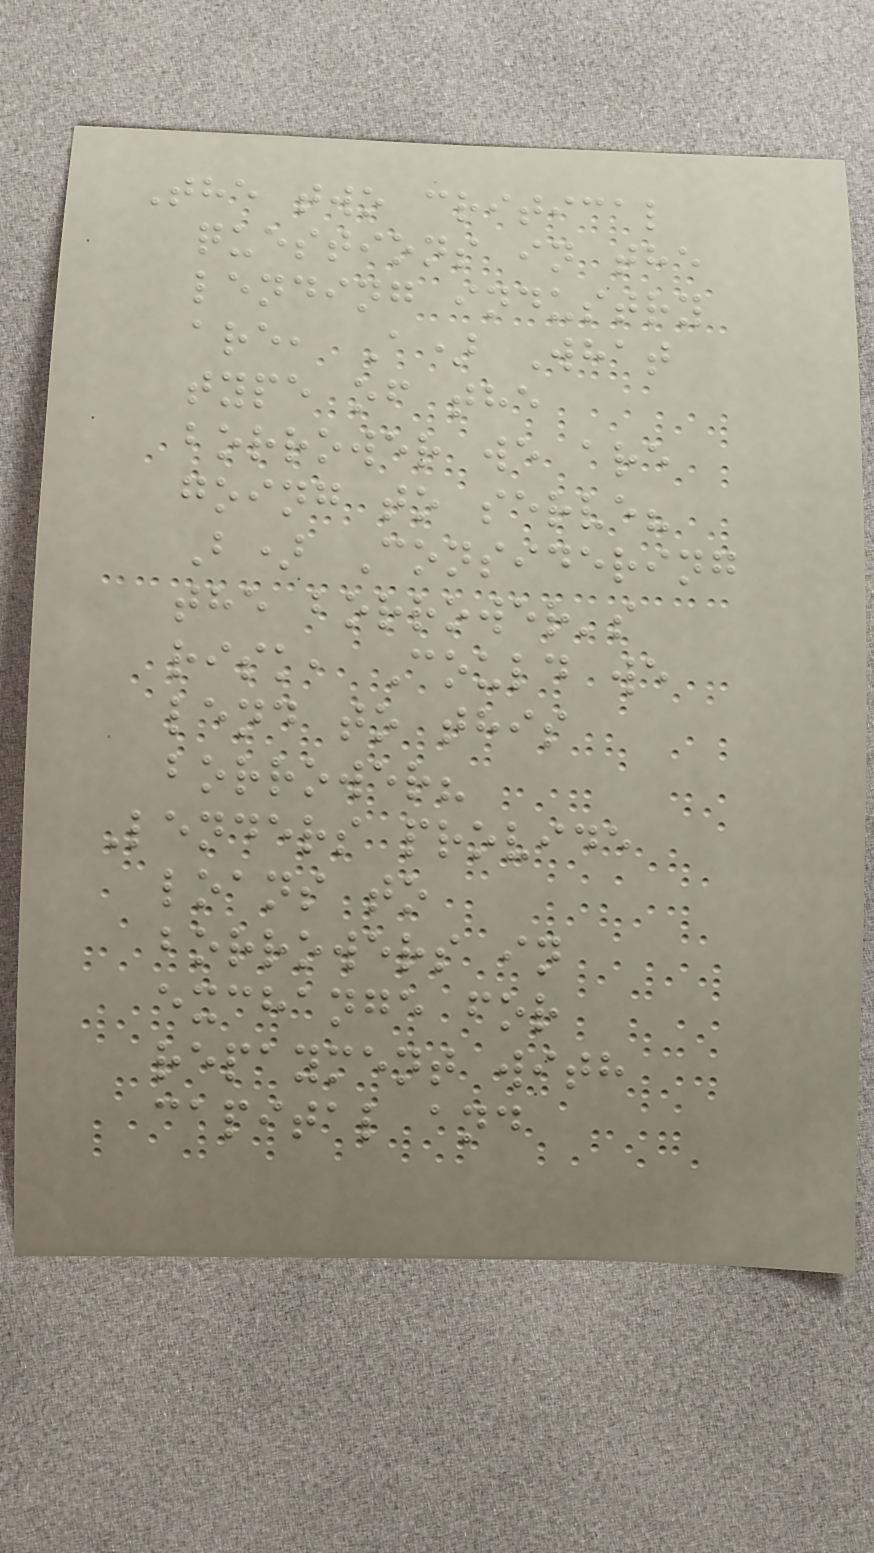The two critical
questions in the
lending industry
are, A) What
type of the
borrower we are
going to serve?
B) Considering
the borrower's
risk, Could we
lend to this
borrower?
Lenders provide
loans to
borrowers in
exchange for
repayment with
capital and
